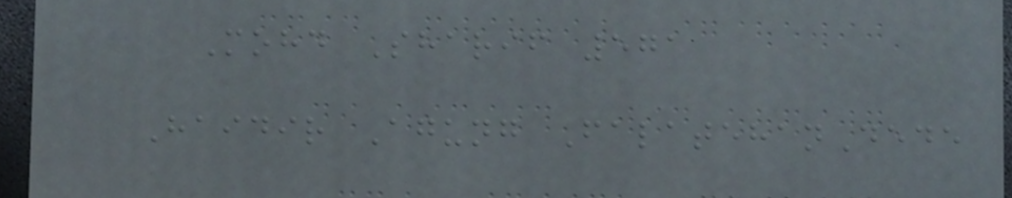Mohd Sharif 571
Haidir Agung FalatehanDede
